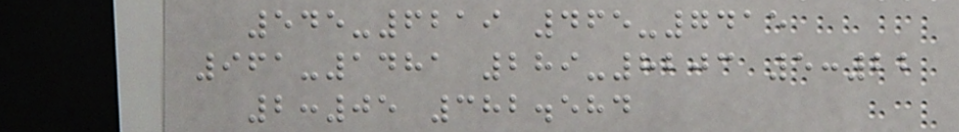545-6219 465-7415
961-1481 289-8203 5:22
2:05 382.584
